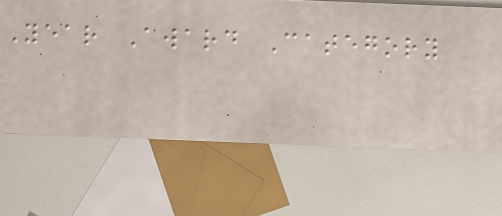Year Award Category
